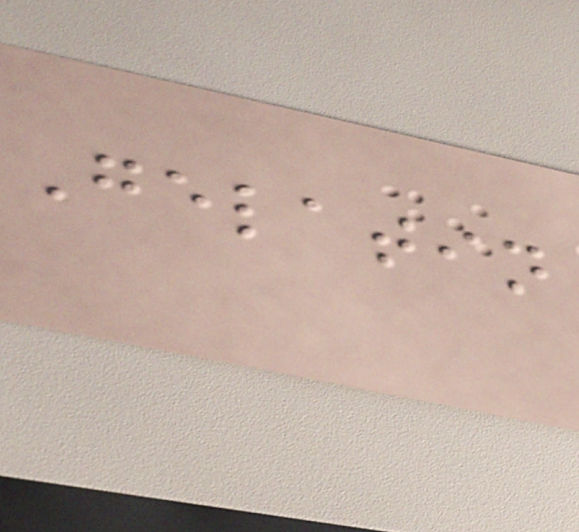Gelatin
